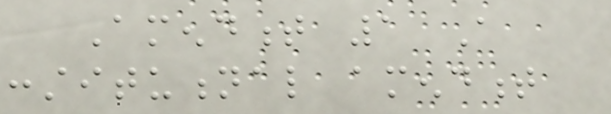Amendment 1 A
constitutional amendment
